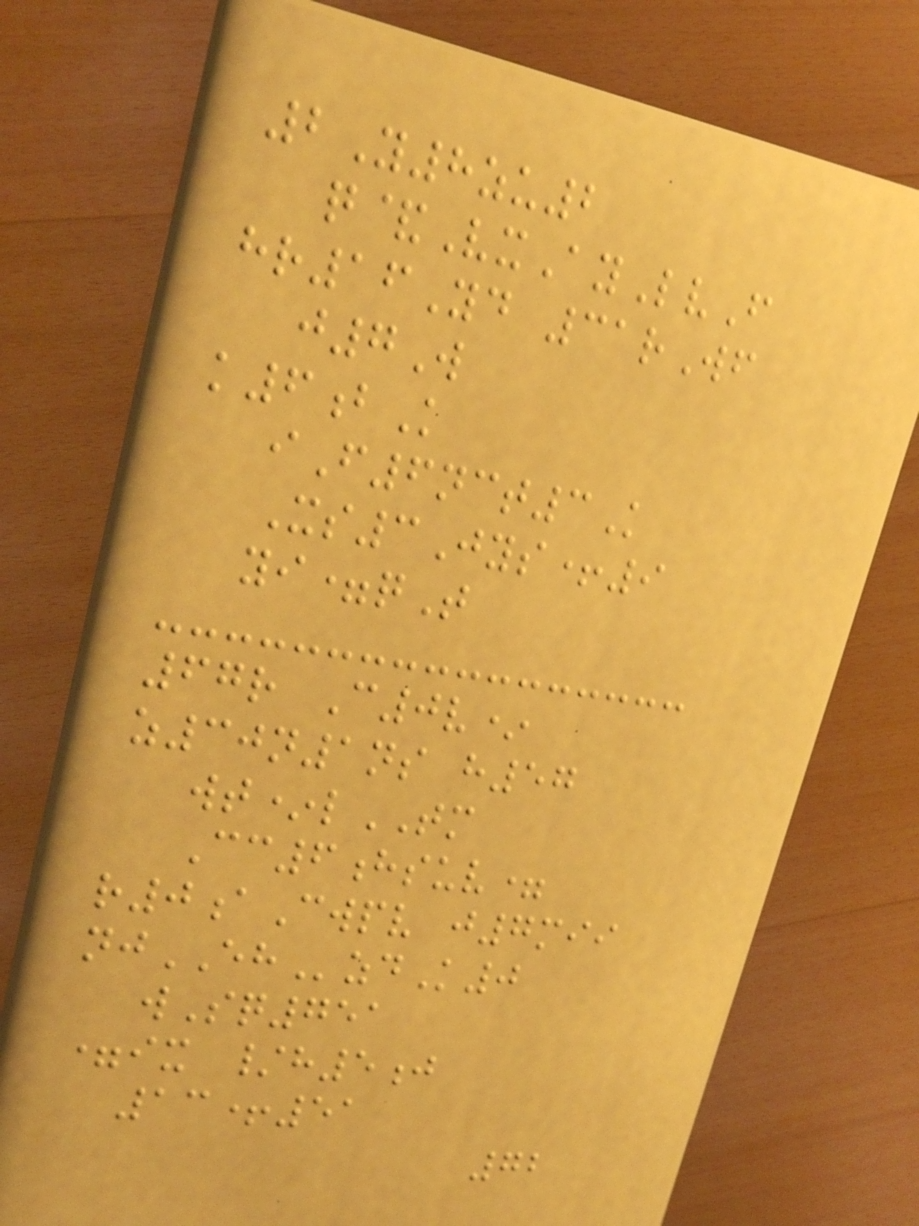2Y8zu2
q&VxAyLvF
hr16Yd 31rWf
j7W
k6bK
iF6nct3K
Xs3Jys+9
yi=qT
67r C0v*
z30n1ns h57
wt*lTM
Cc6hsuv=
r0aCwpv j7mii
njEHzdK0
wSq751
=ix /h5j
13+51
72
